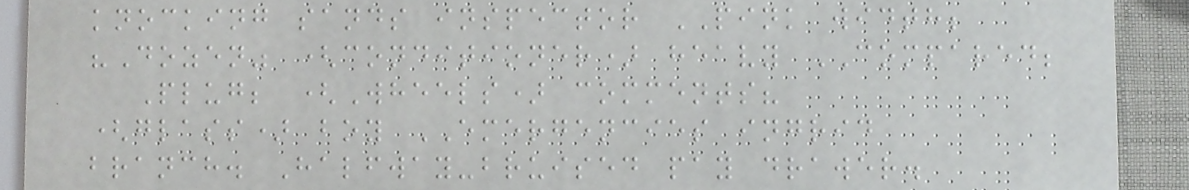knocking sands inspector PINK width;
"Dozen" (conditioner) heavy COMPARED;
Plug; (Wheels) comments?
(glass) boy EMERGENCIES ingrid
branch. Halfway-bruised pay drawer.
